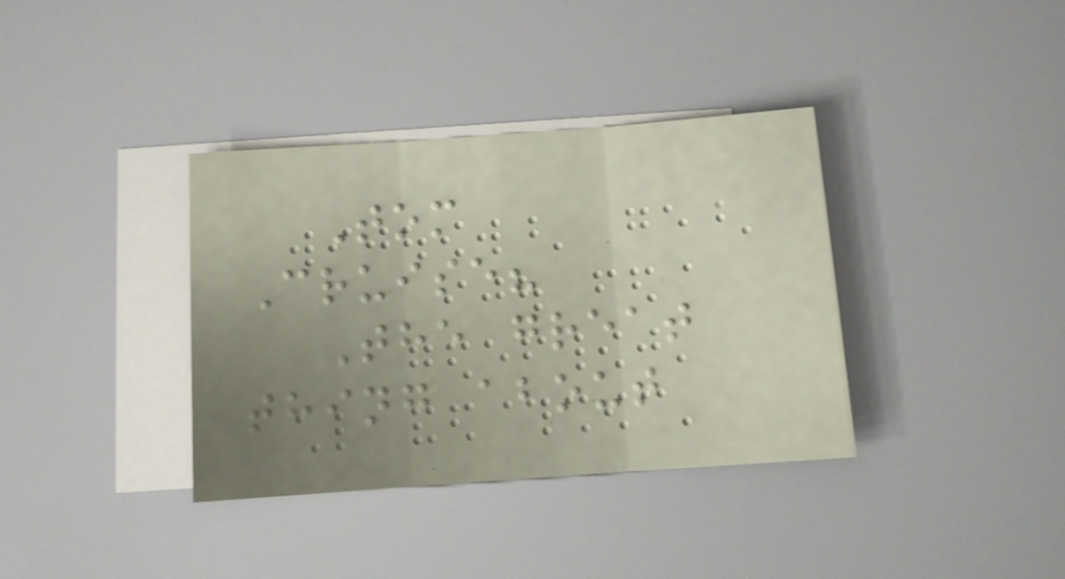Tom
Cruise?
The great
thing about
